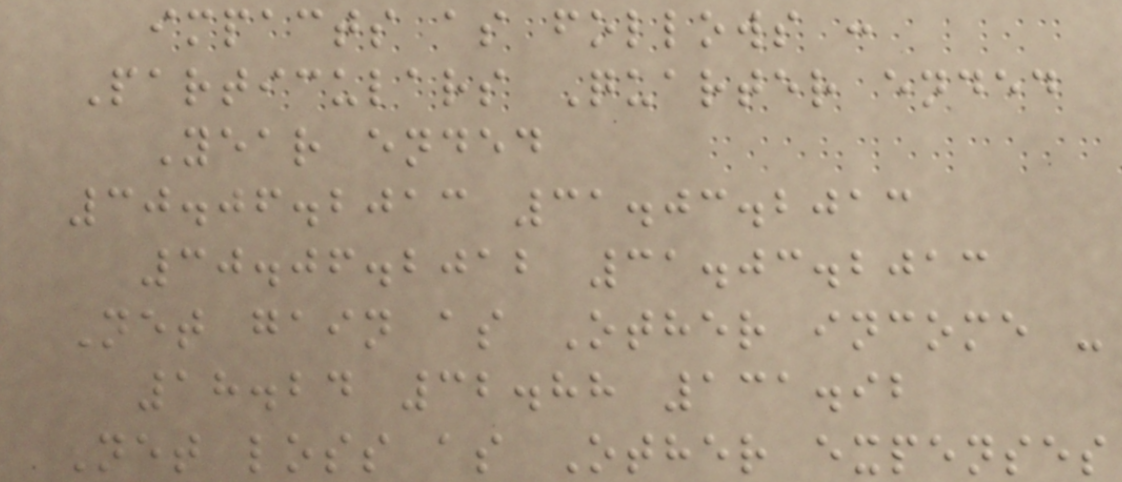impacts as follows :
Particulars Quarter ended
Year ended
30.06.2013 31.03.2013
30.06.2012 31.03.2013
Net gain as Other income -
18.24 32.88 131.92
Net loss as Other expenses
